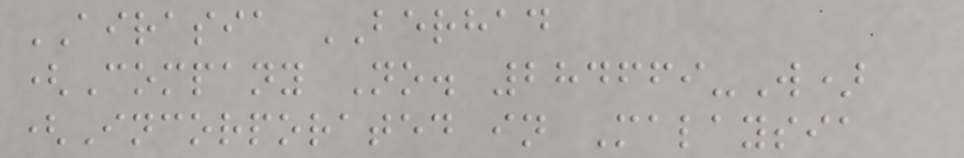AIRASIA BERHAD
(Company No. 284669-W)
(Incorporated in Malaysia
